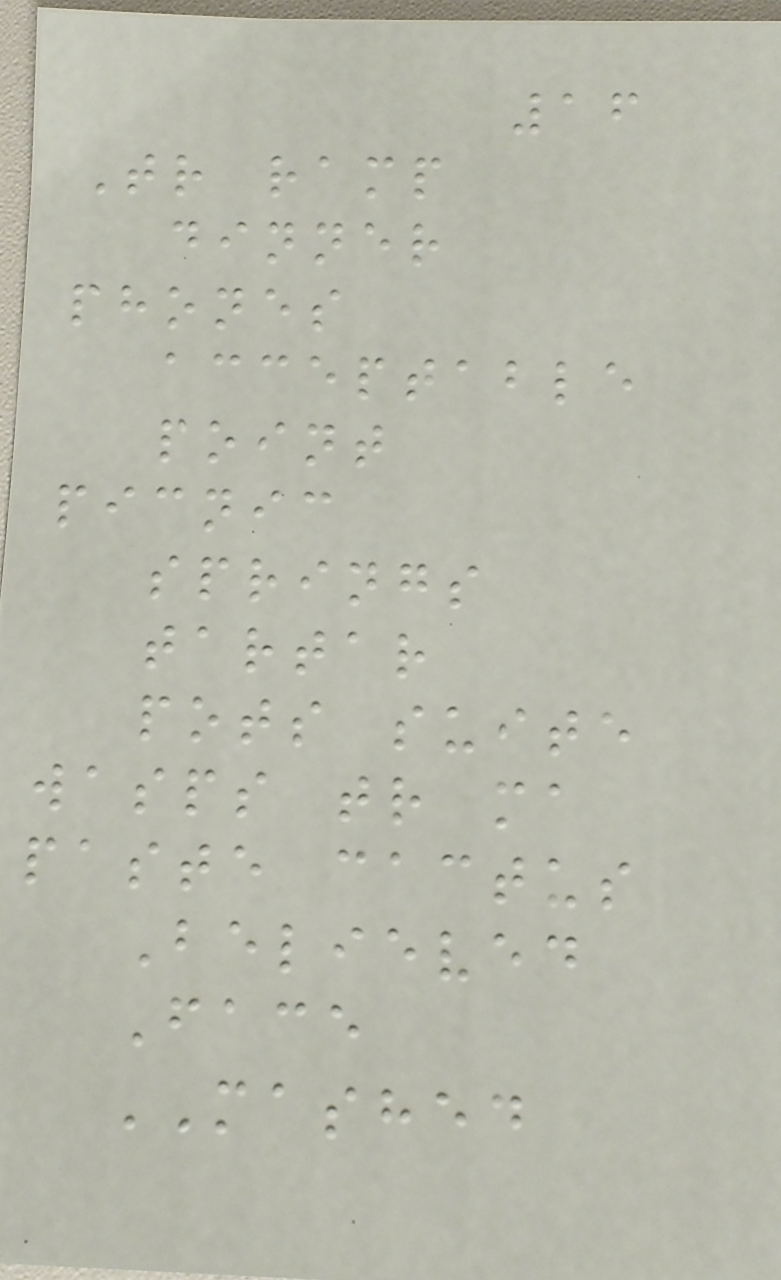16
Tr ramp
dinner
phones
acceptable
point
picnic
springs
tartar
pots suite
wasps tr ma
paste cactus
Believed
Face
MASHED
